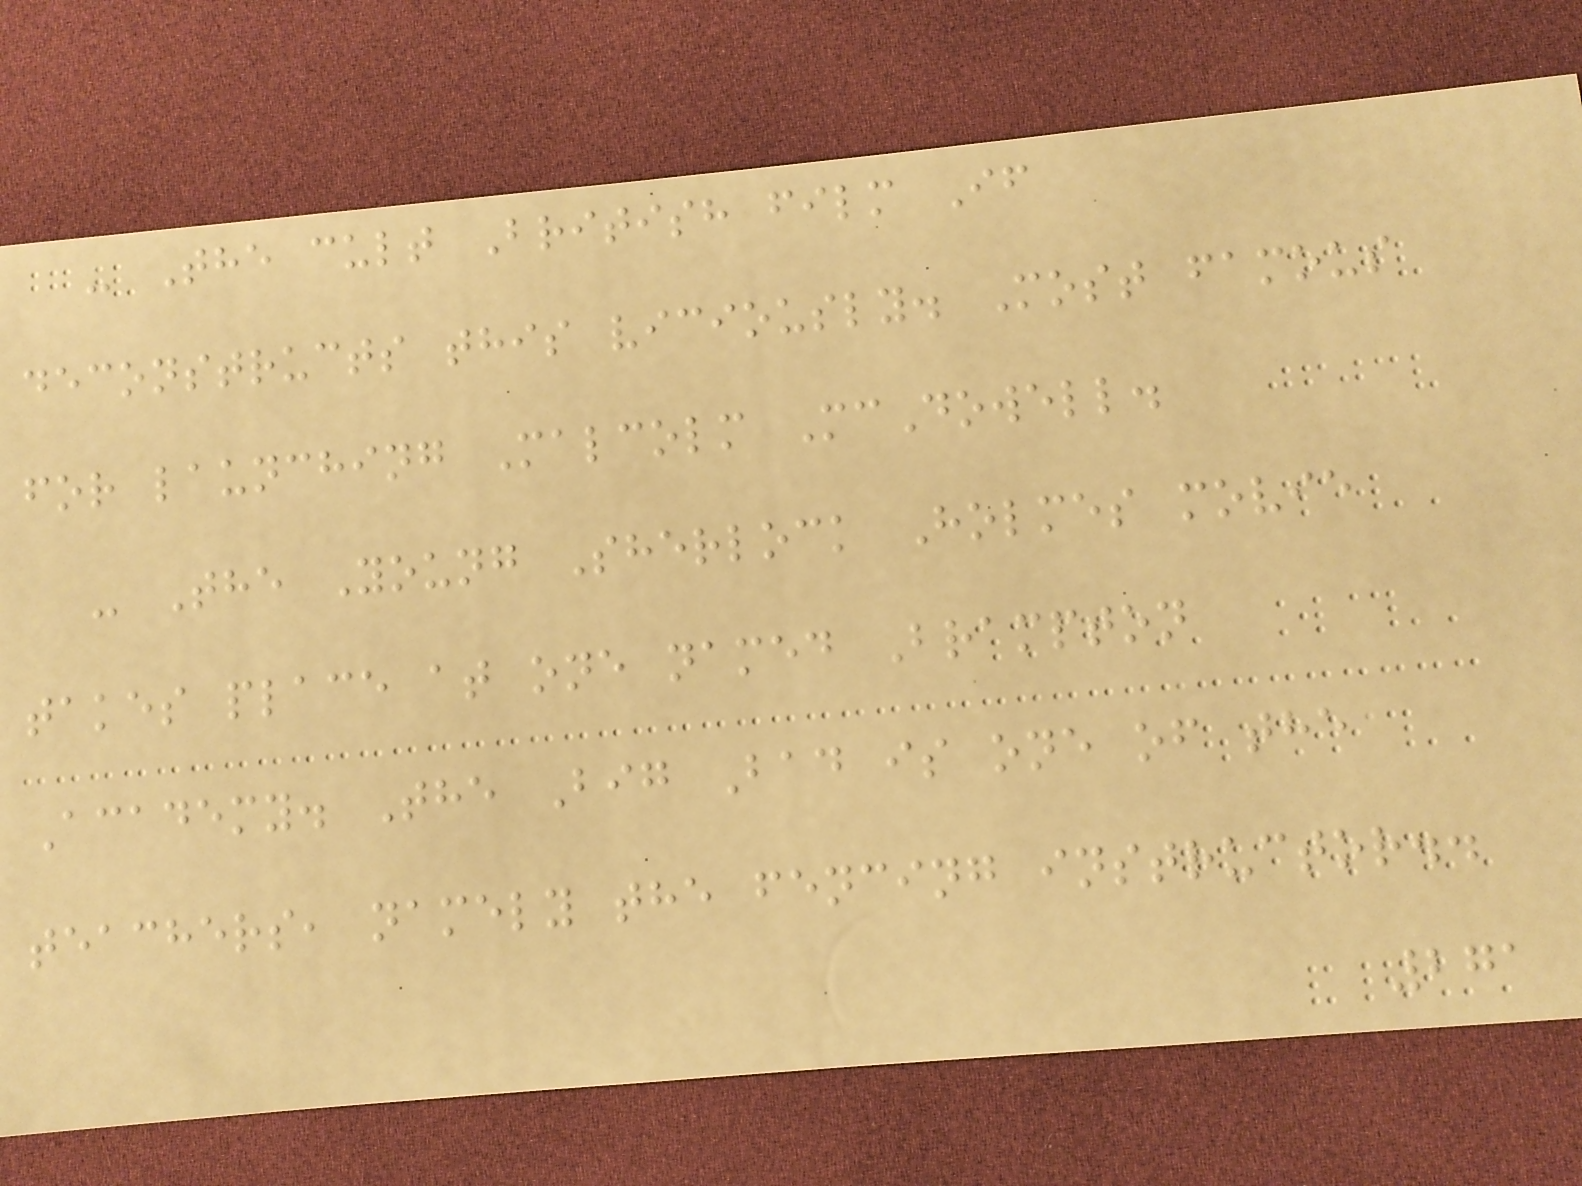- The cult British film If
deconstructs this viciously. Most famous
for launching Malcolm McDowell.
- The Young Sherlock Holmes movie
takes place at one named Brampton
Academy. The Big Bad is one of the
teachers, namely the fencing instructor..
271
